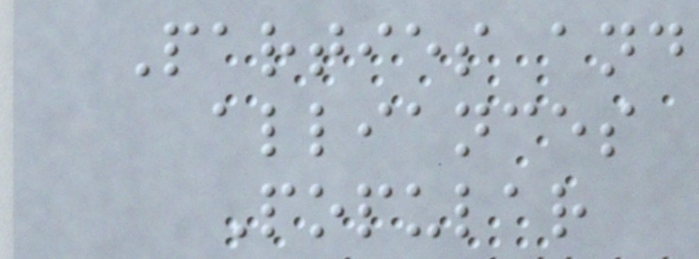Parties and
alliances
Popular
